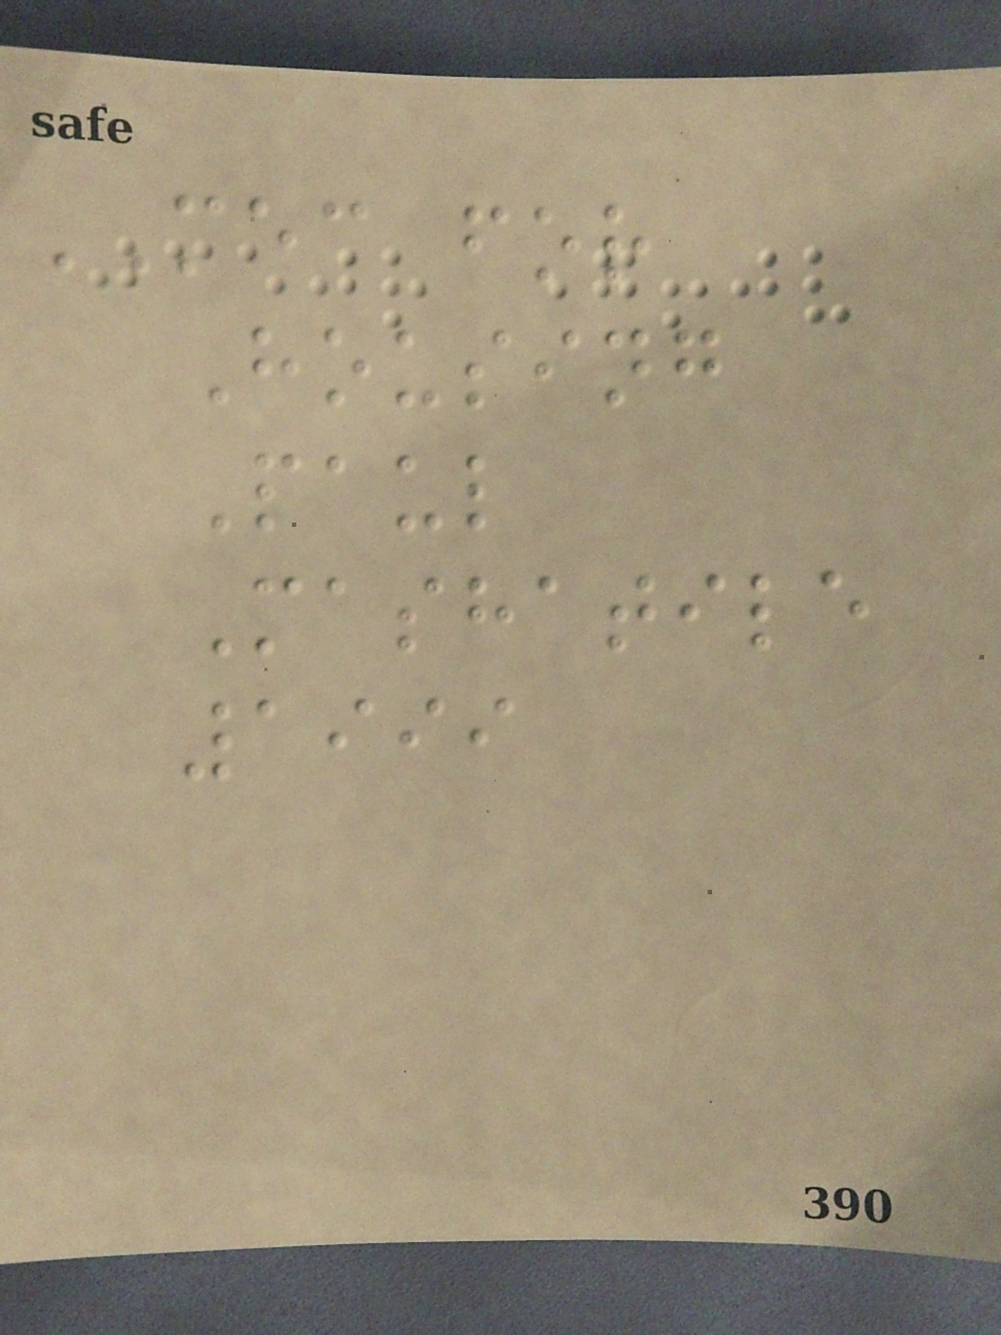MEC for
Housing
Paul
Mashatile
1999
